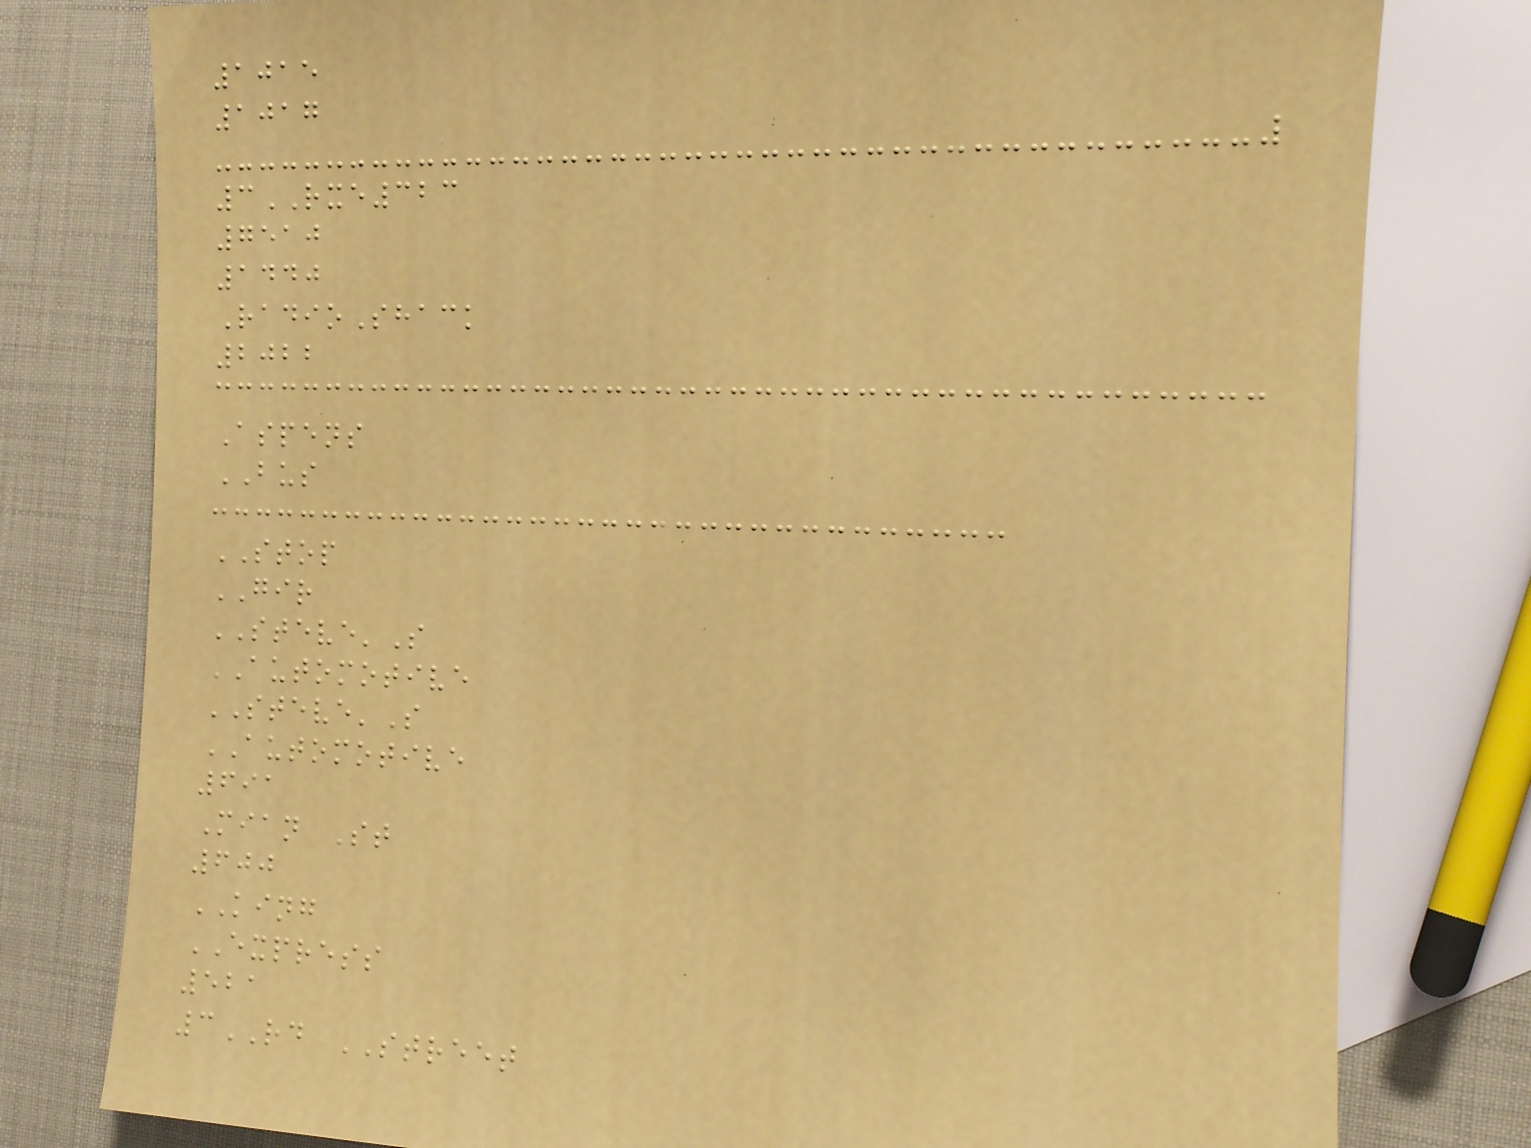1015
1017
3RXE323
7510
1440
RadioShack
2022
Aspens
BUS
STOP
GIR
STEVE'S
AUTOMOTIVE
STEVE'S
AUTOMOTIVE
691
Mian St
600
KING
EXPRESS
521
3RD STREET
